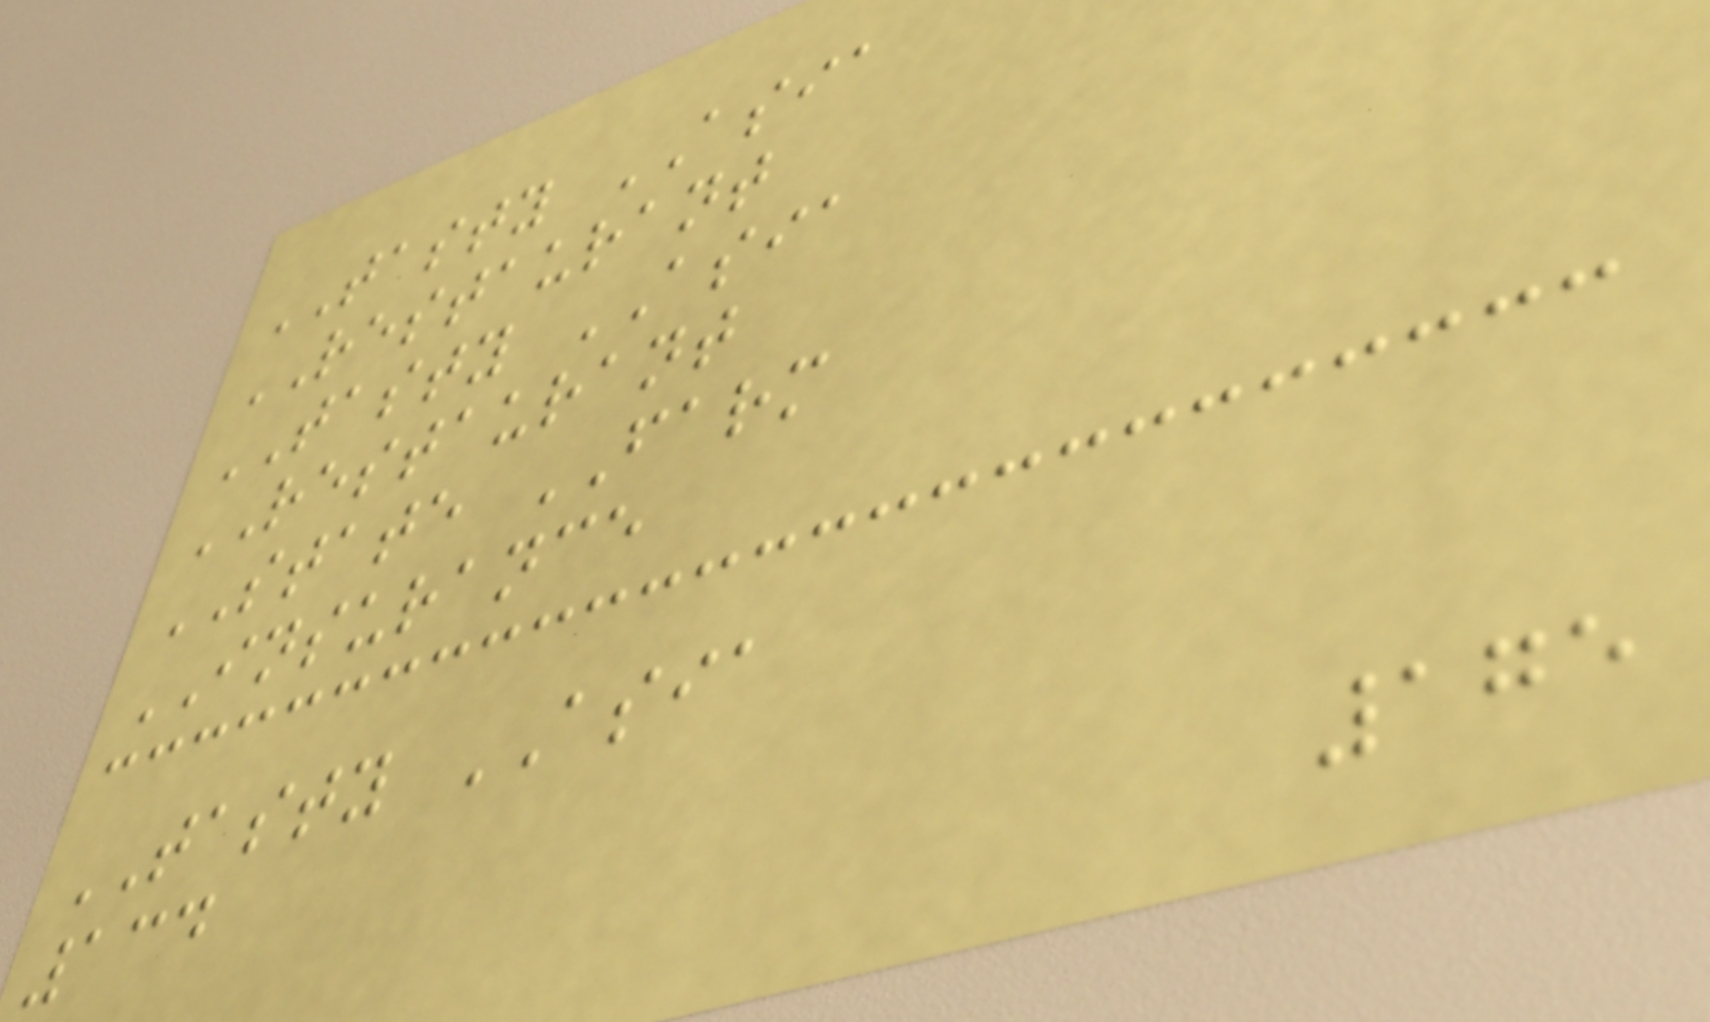TASTY ASIA
RESTAURANT
TASTY ASIA
RESTAURANT
STATE FARM
INSURANCE
TASTY ASIA
134
175
